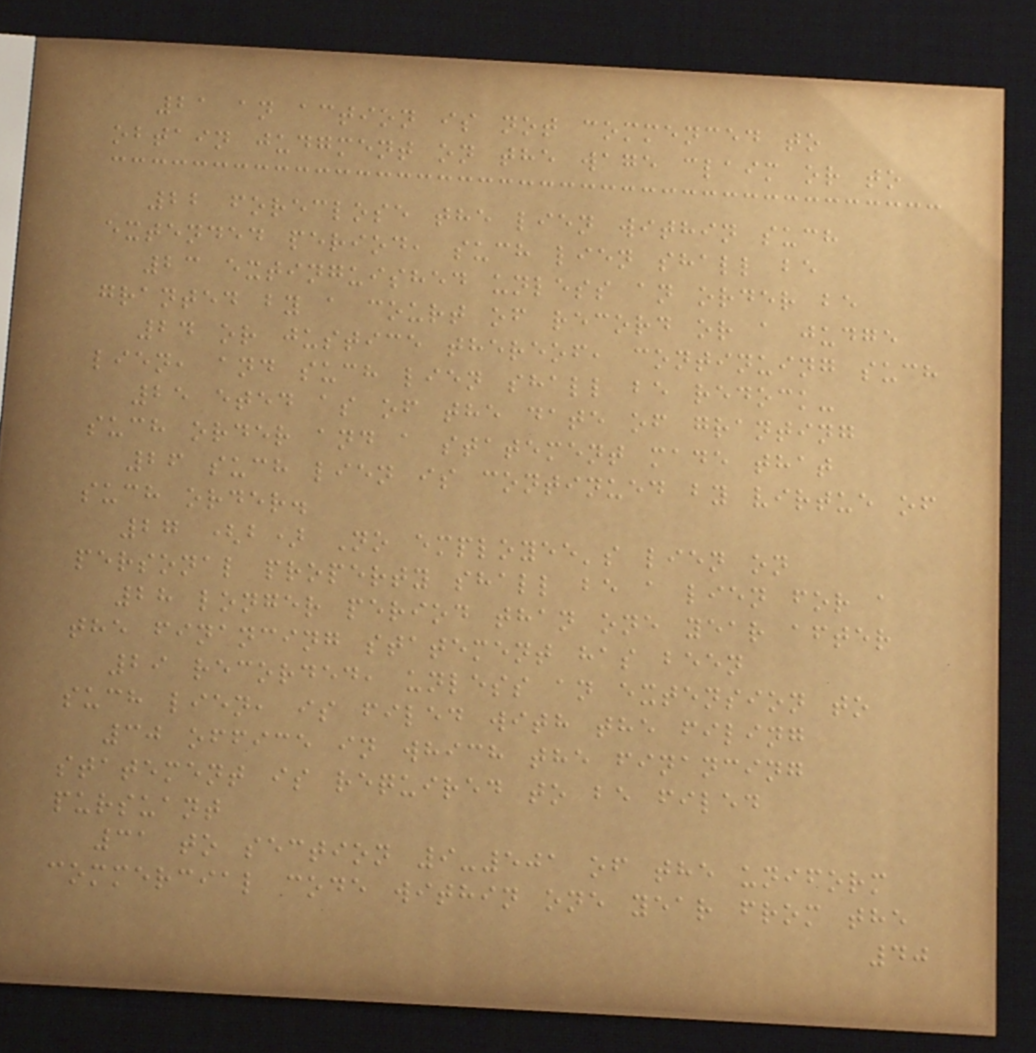21 an action is not commenced to
obtain judgment on the wage claim or to
22 foreclose the lien within such
extended period, such lien shall be
23 extinguished unless an order be
granted by a court of record or a judge
24 or justice thereof, continuing such
lien, and such lien shall be redock-
25 eted as of the date of granting
such order and a statement made that
26 such lien is continued by virtue of
such order.
27 (b) No employee's lien on
personal property shall be a lien for a
28 longer period than one year after
the financing statement has been
29 recorded, unless an extension to
such lien, is filed with the filing
30 office in which the financing
statement is required to be filed
pursuant
31 to section 9-501 of the uniform
commercial code within one year from the
40
